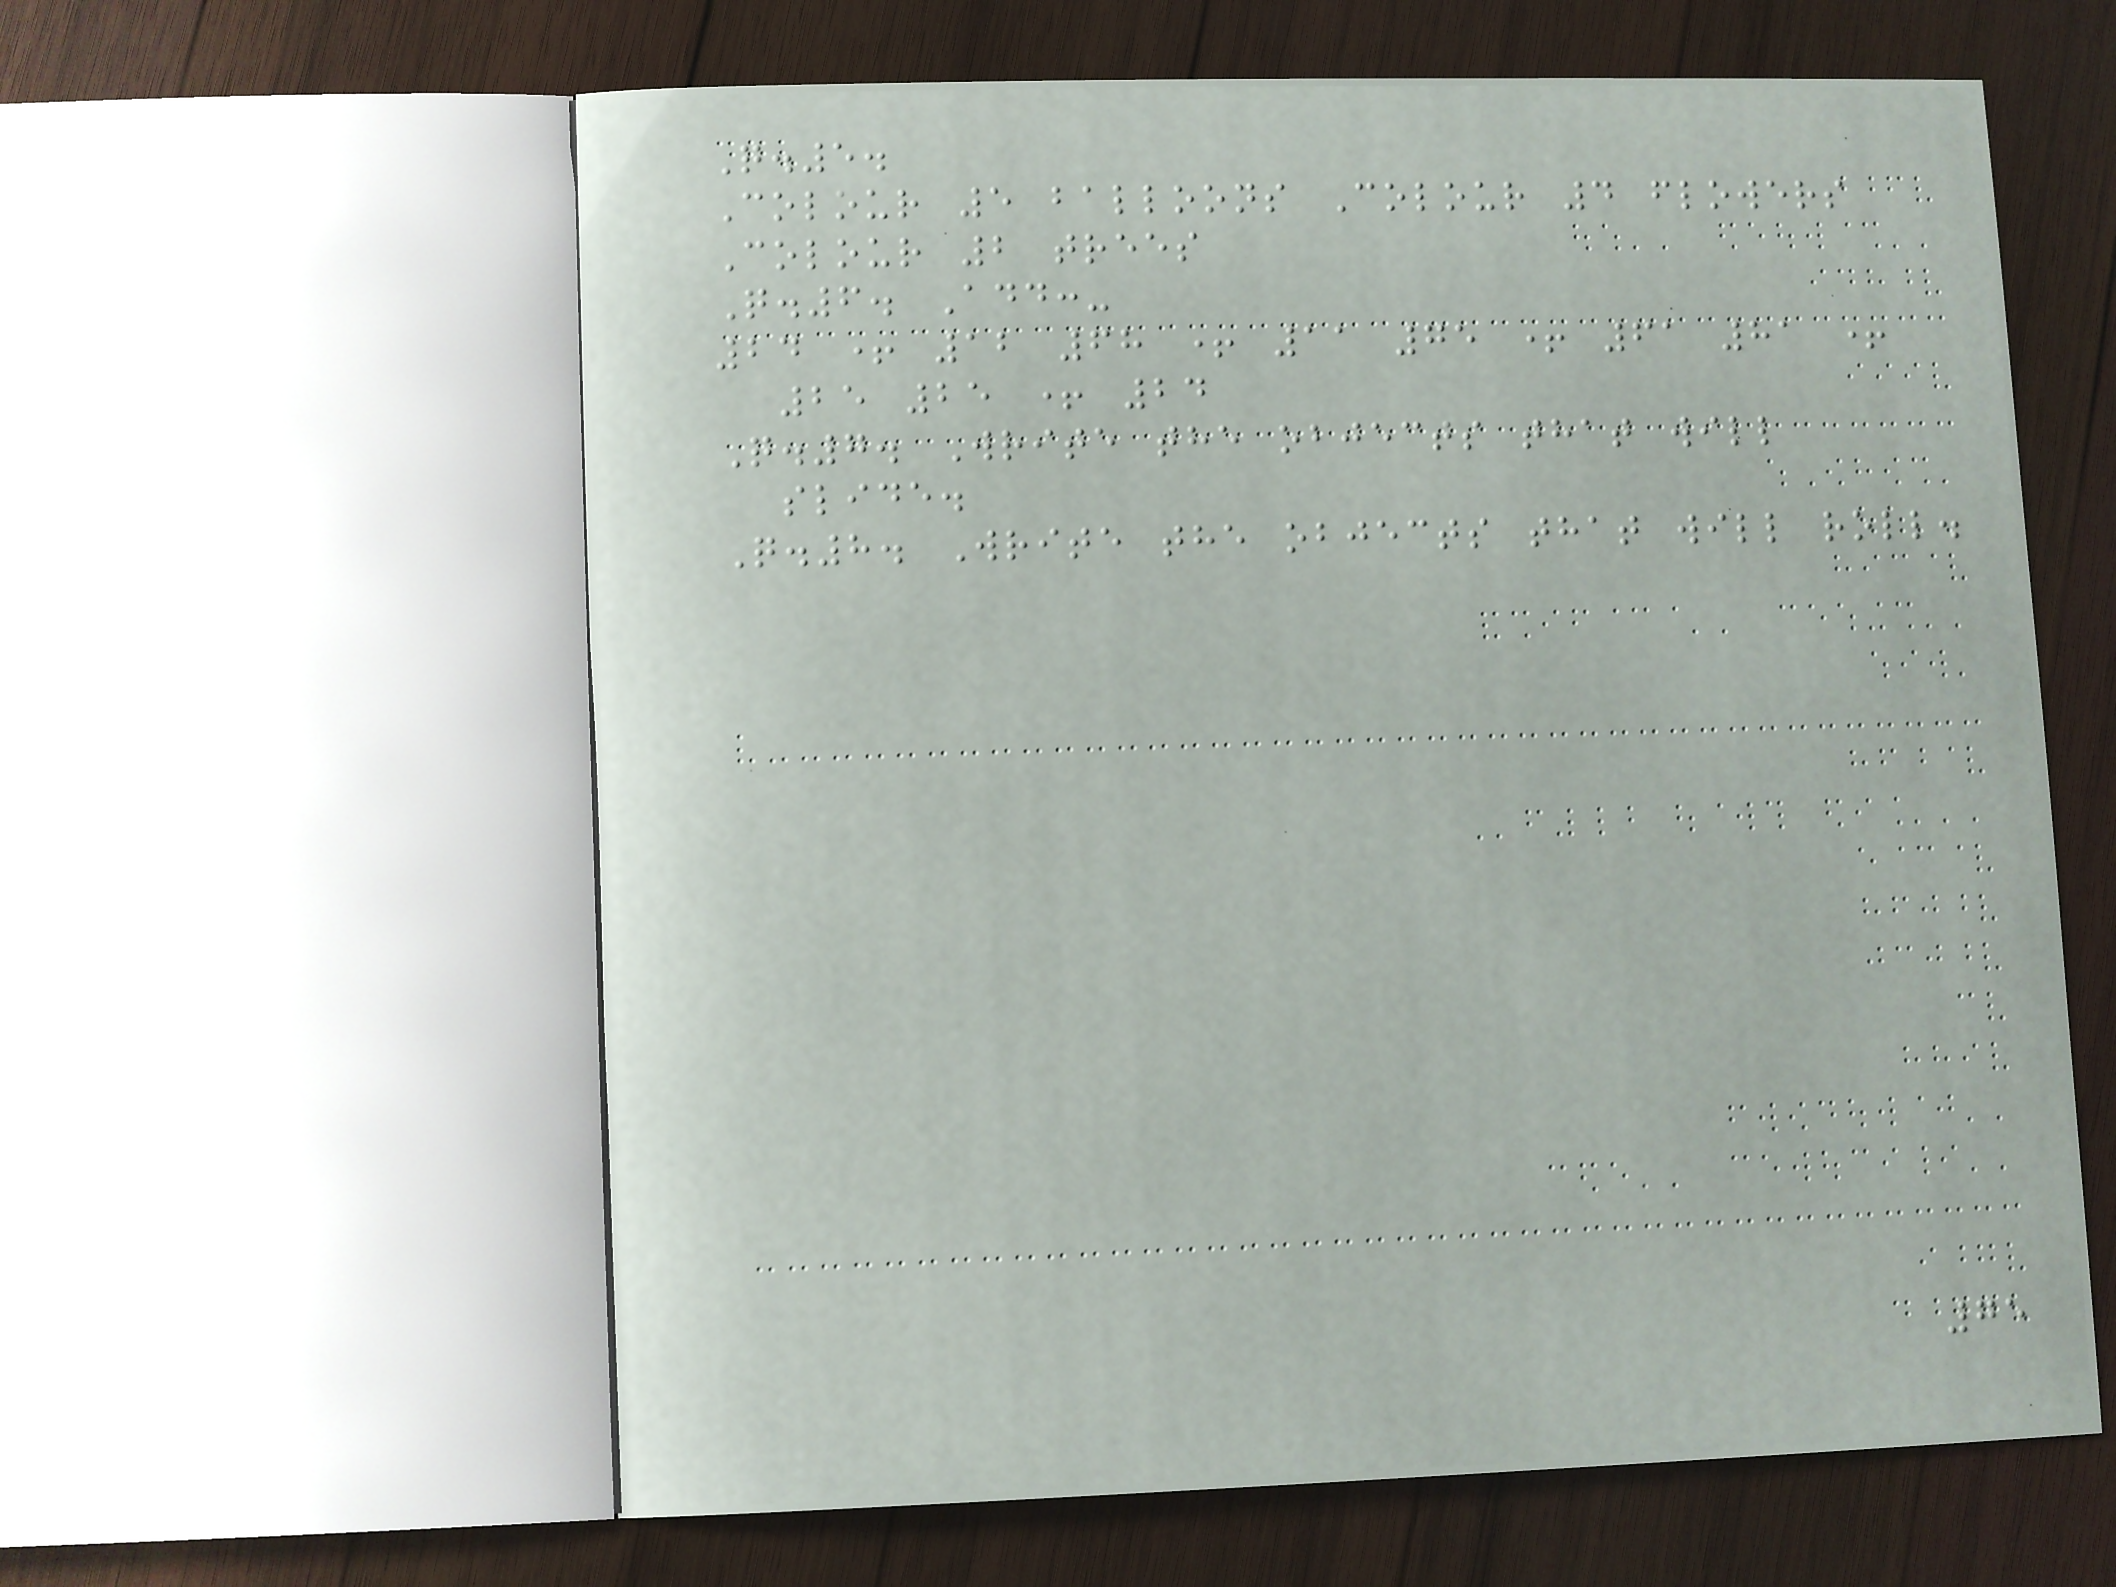Q.5.
Colour 5 balloons Colour 4 flowers
Colour 2 trees
Q.6. Add:-
24 + 12 68 + 11 75 + 61 81 +
25 25 + 24
Q.7. Write the objects that will
slide.
Q.8. Write the objects that will roll.
75
